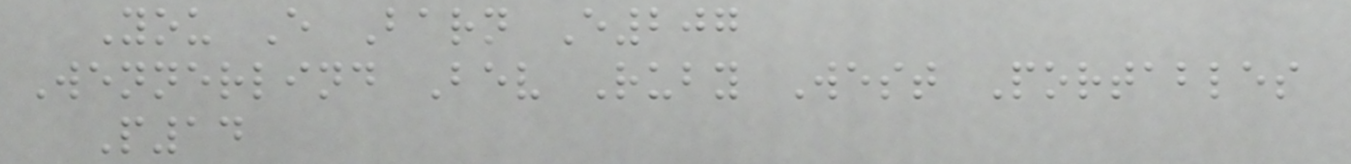You E Barn E207
Wennerlind Bev Ruby West Portables
P14
